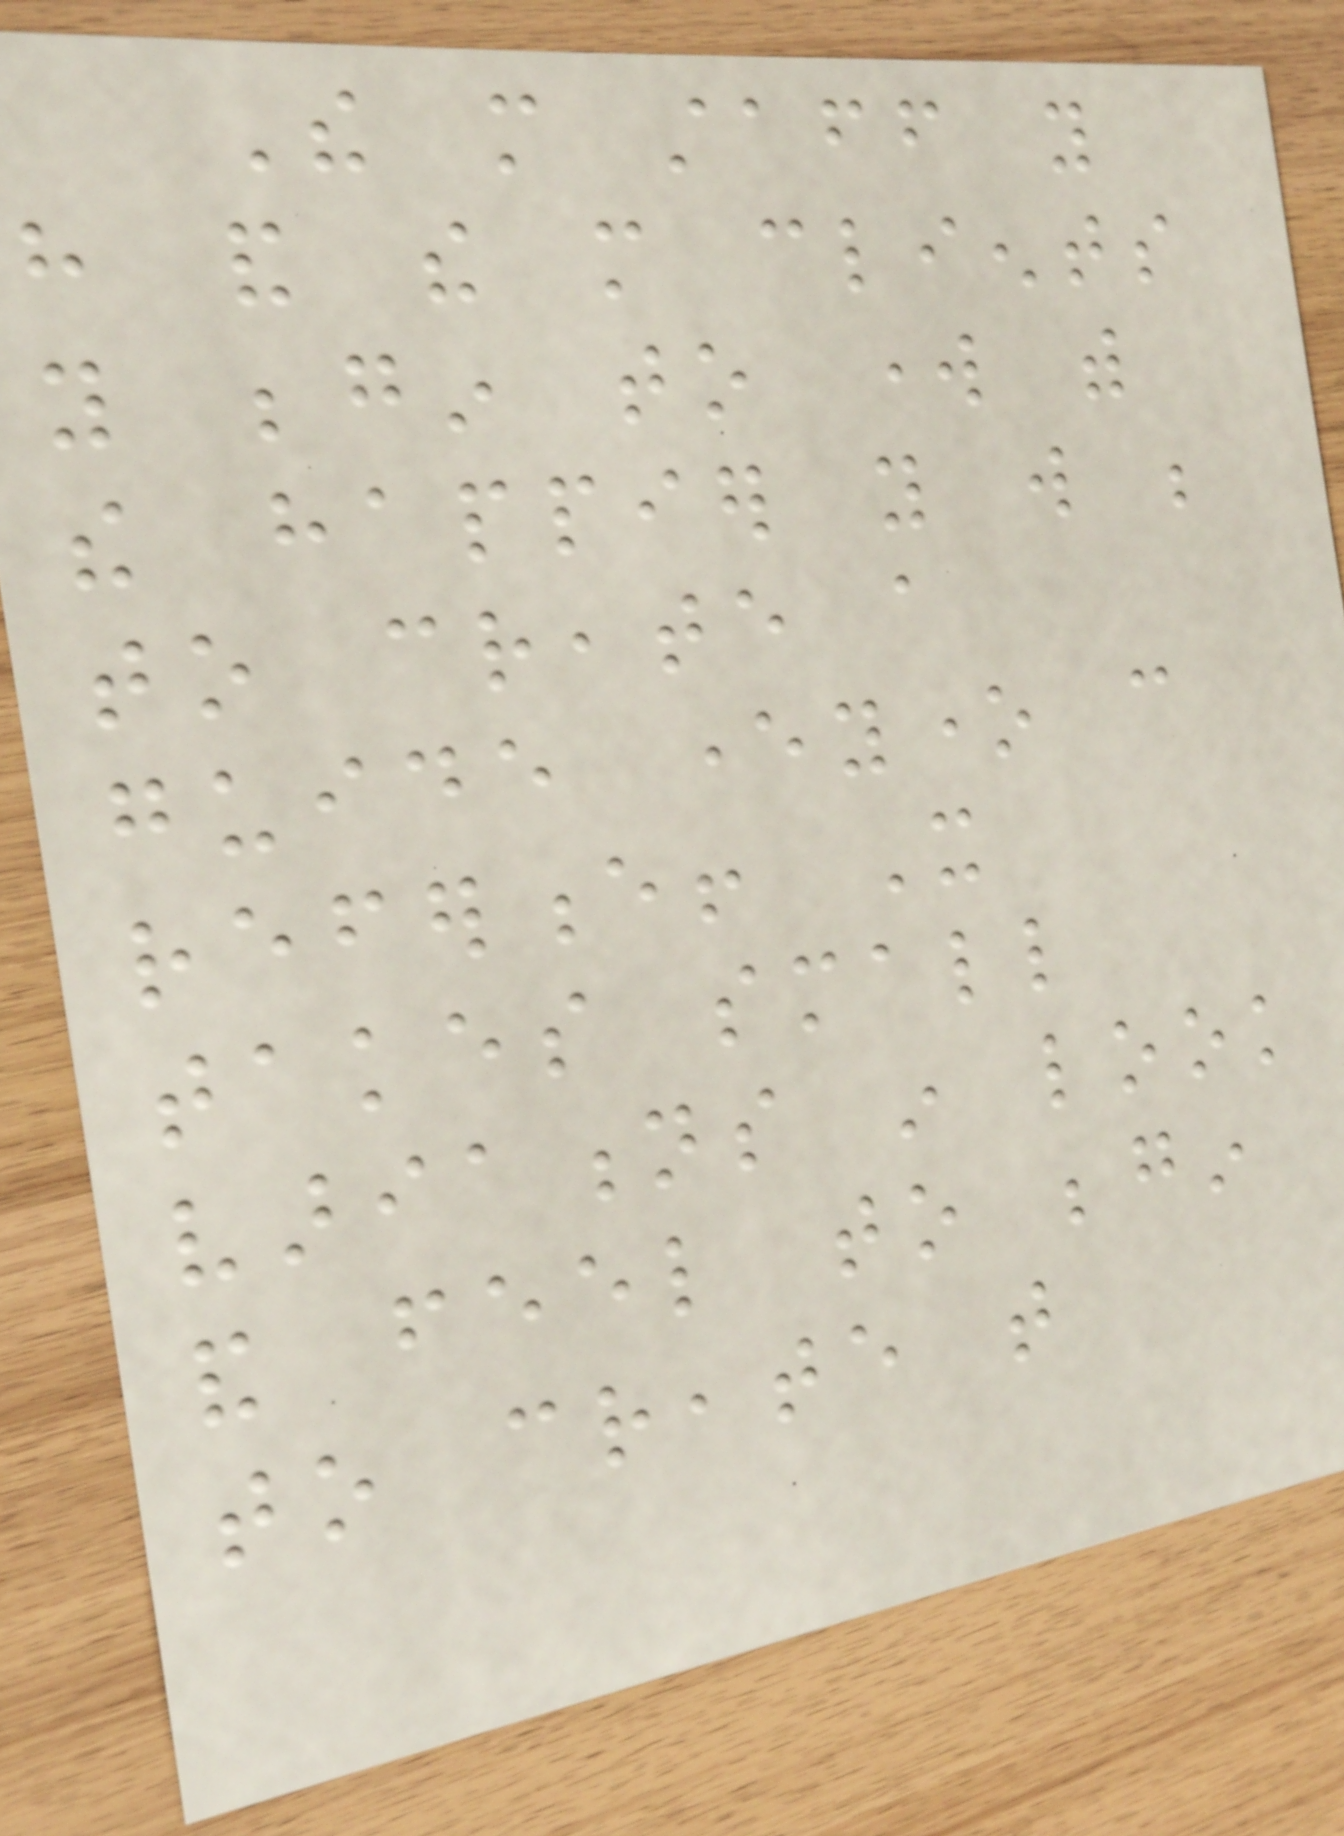The more staff you
have and the more clients
you begin to work with
the happier you will be
to create a
guide everyone can
reference! It
takes small
variations in look
and feel to begin
to create that
